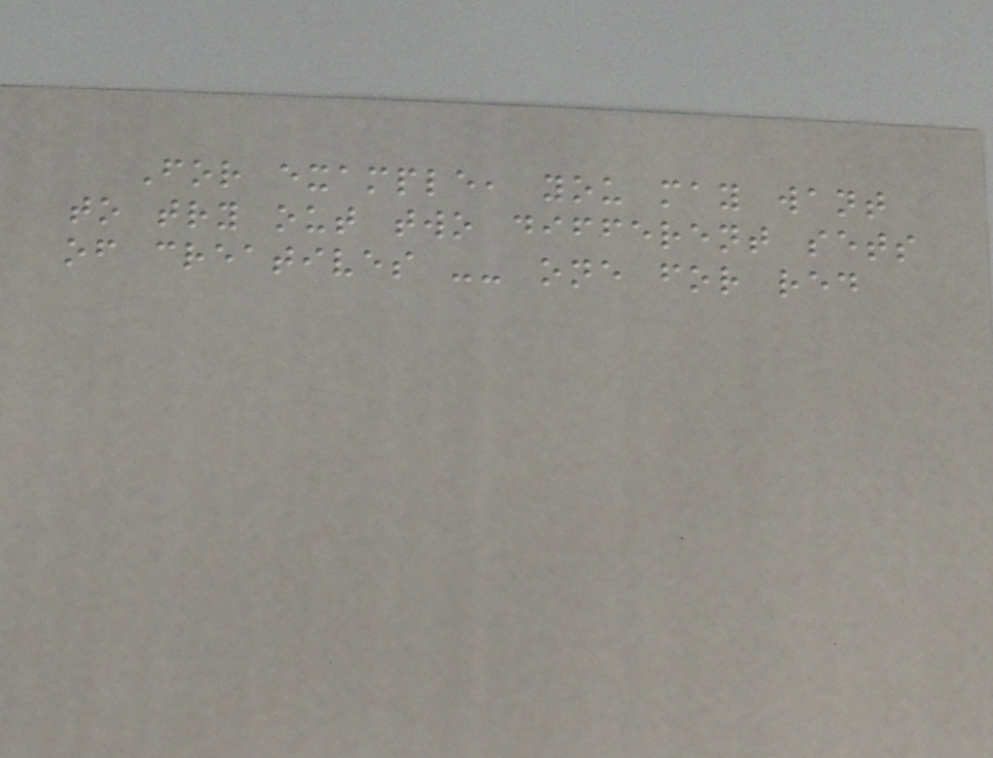For example, you may want
to try out two different sets
of creatives -- one for red
